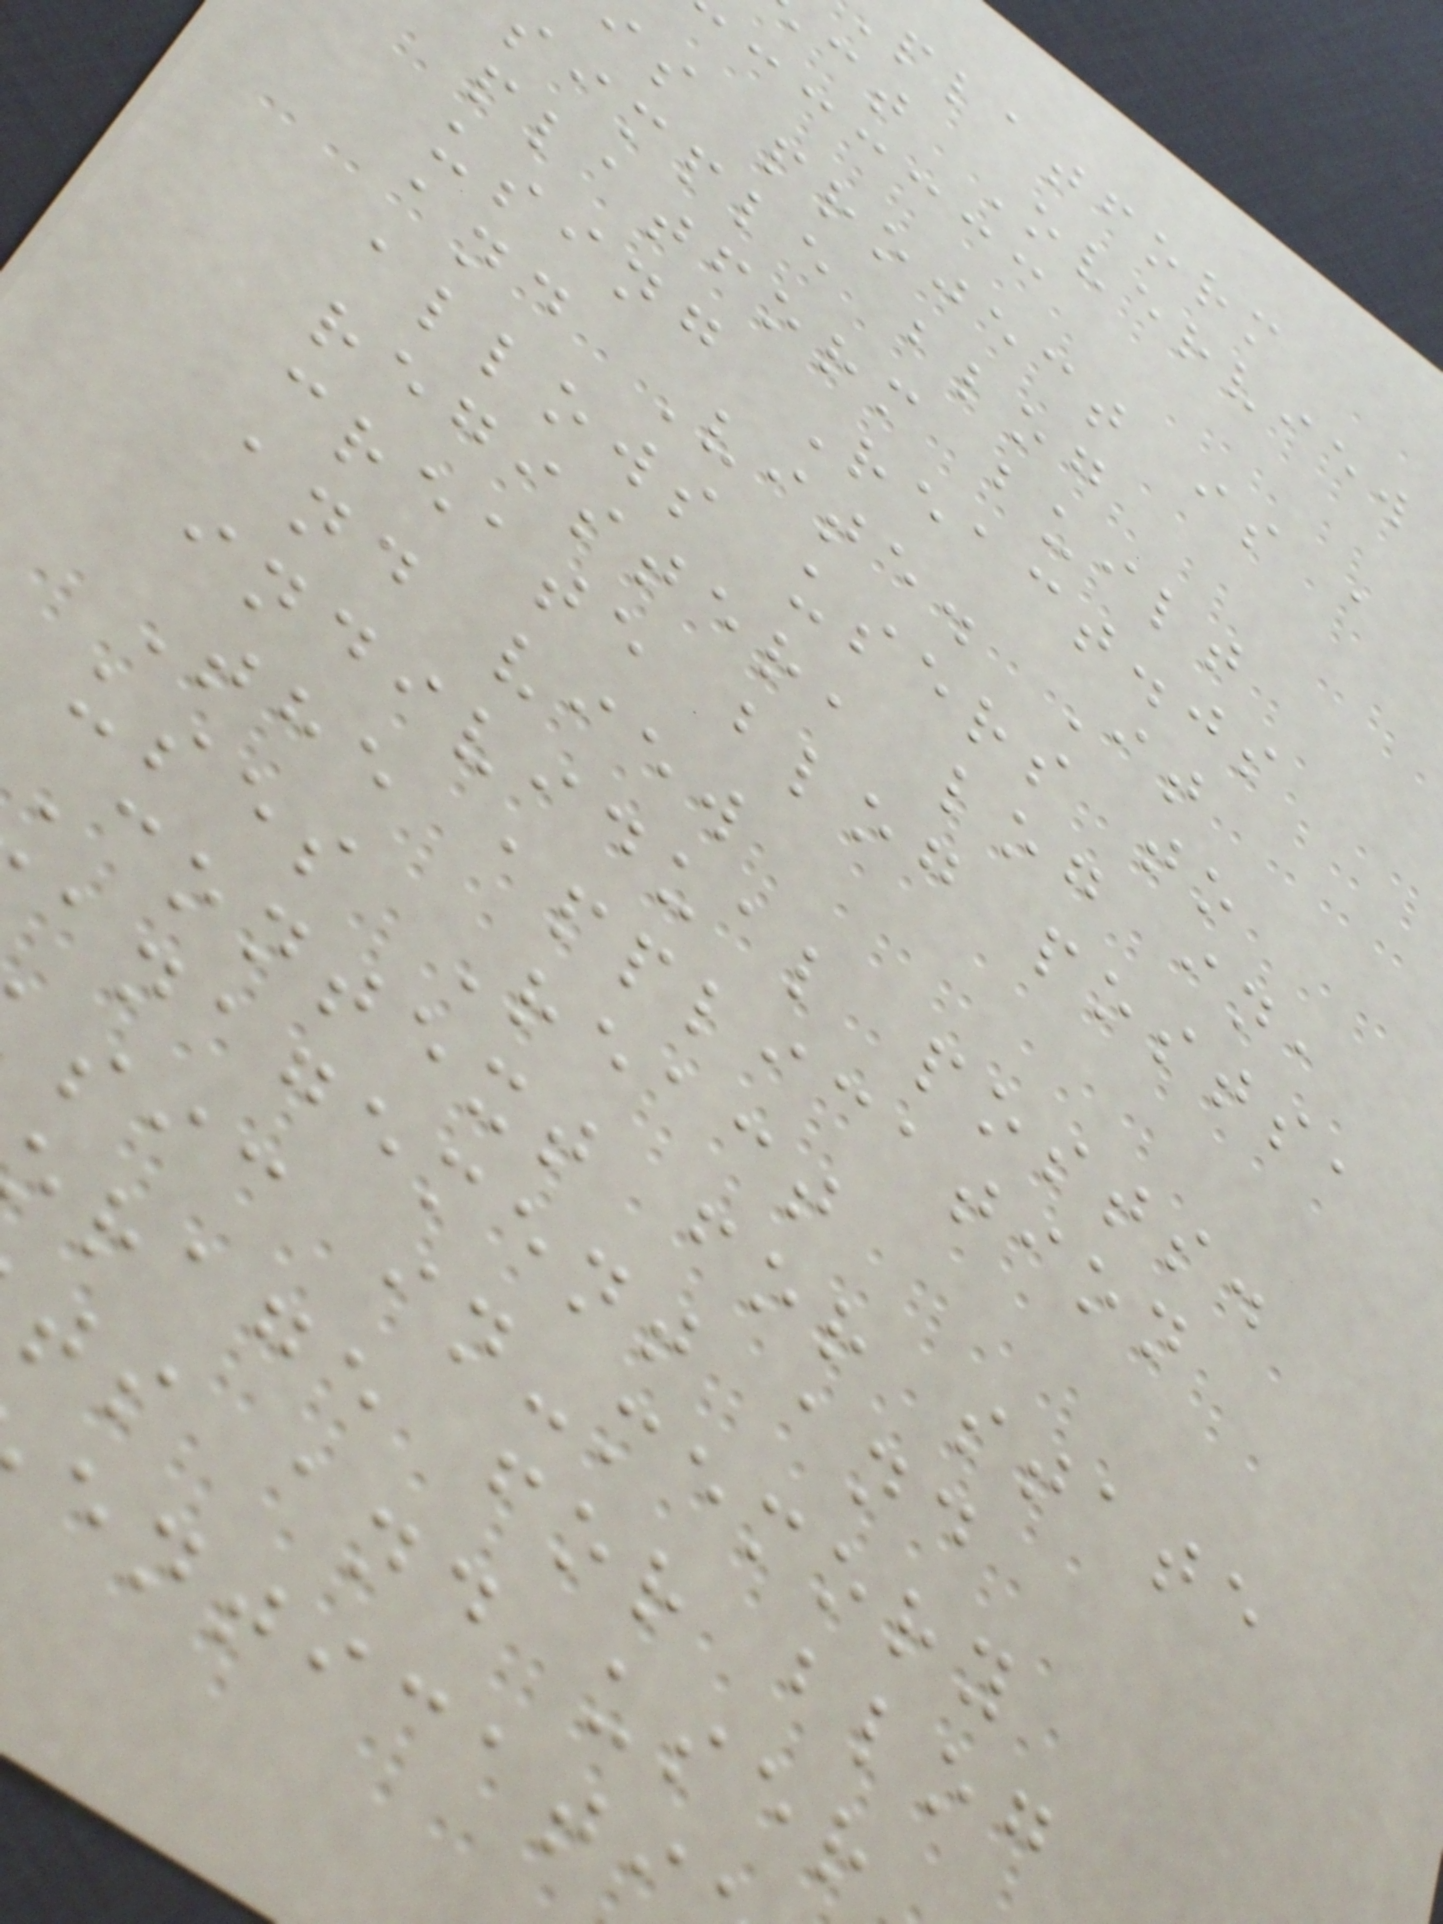platform
ct Overview
is project is a
simple blog
platform built
using React.js
and Vite. It
allows users to
register, log in,
create blog posts,
and view
individual posts.
The application
uses React
Context for state
anagement and
sic in-memory
rage for blog
ts and user
